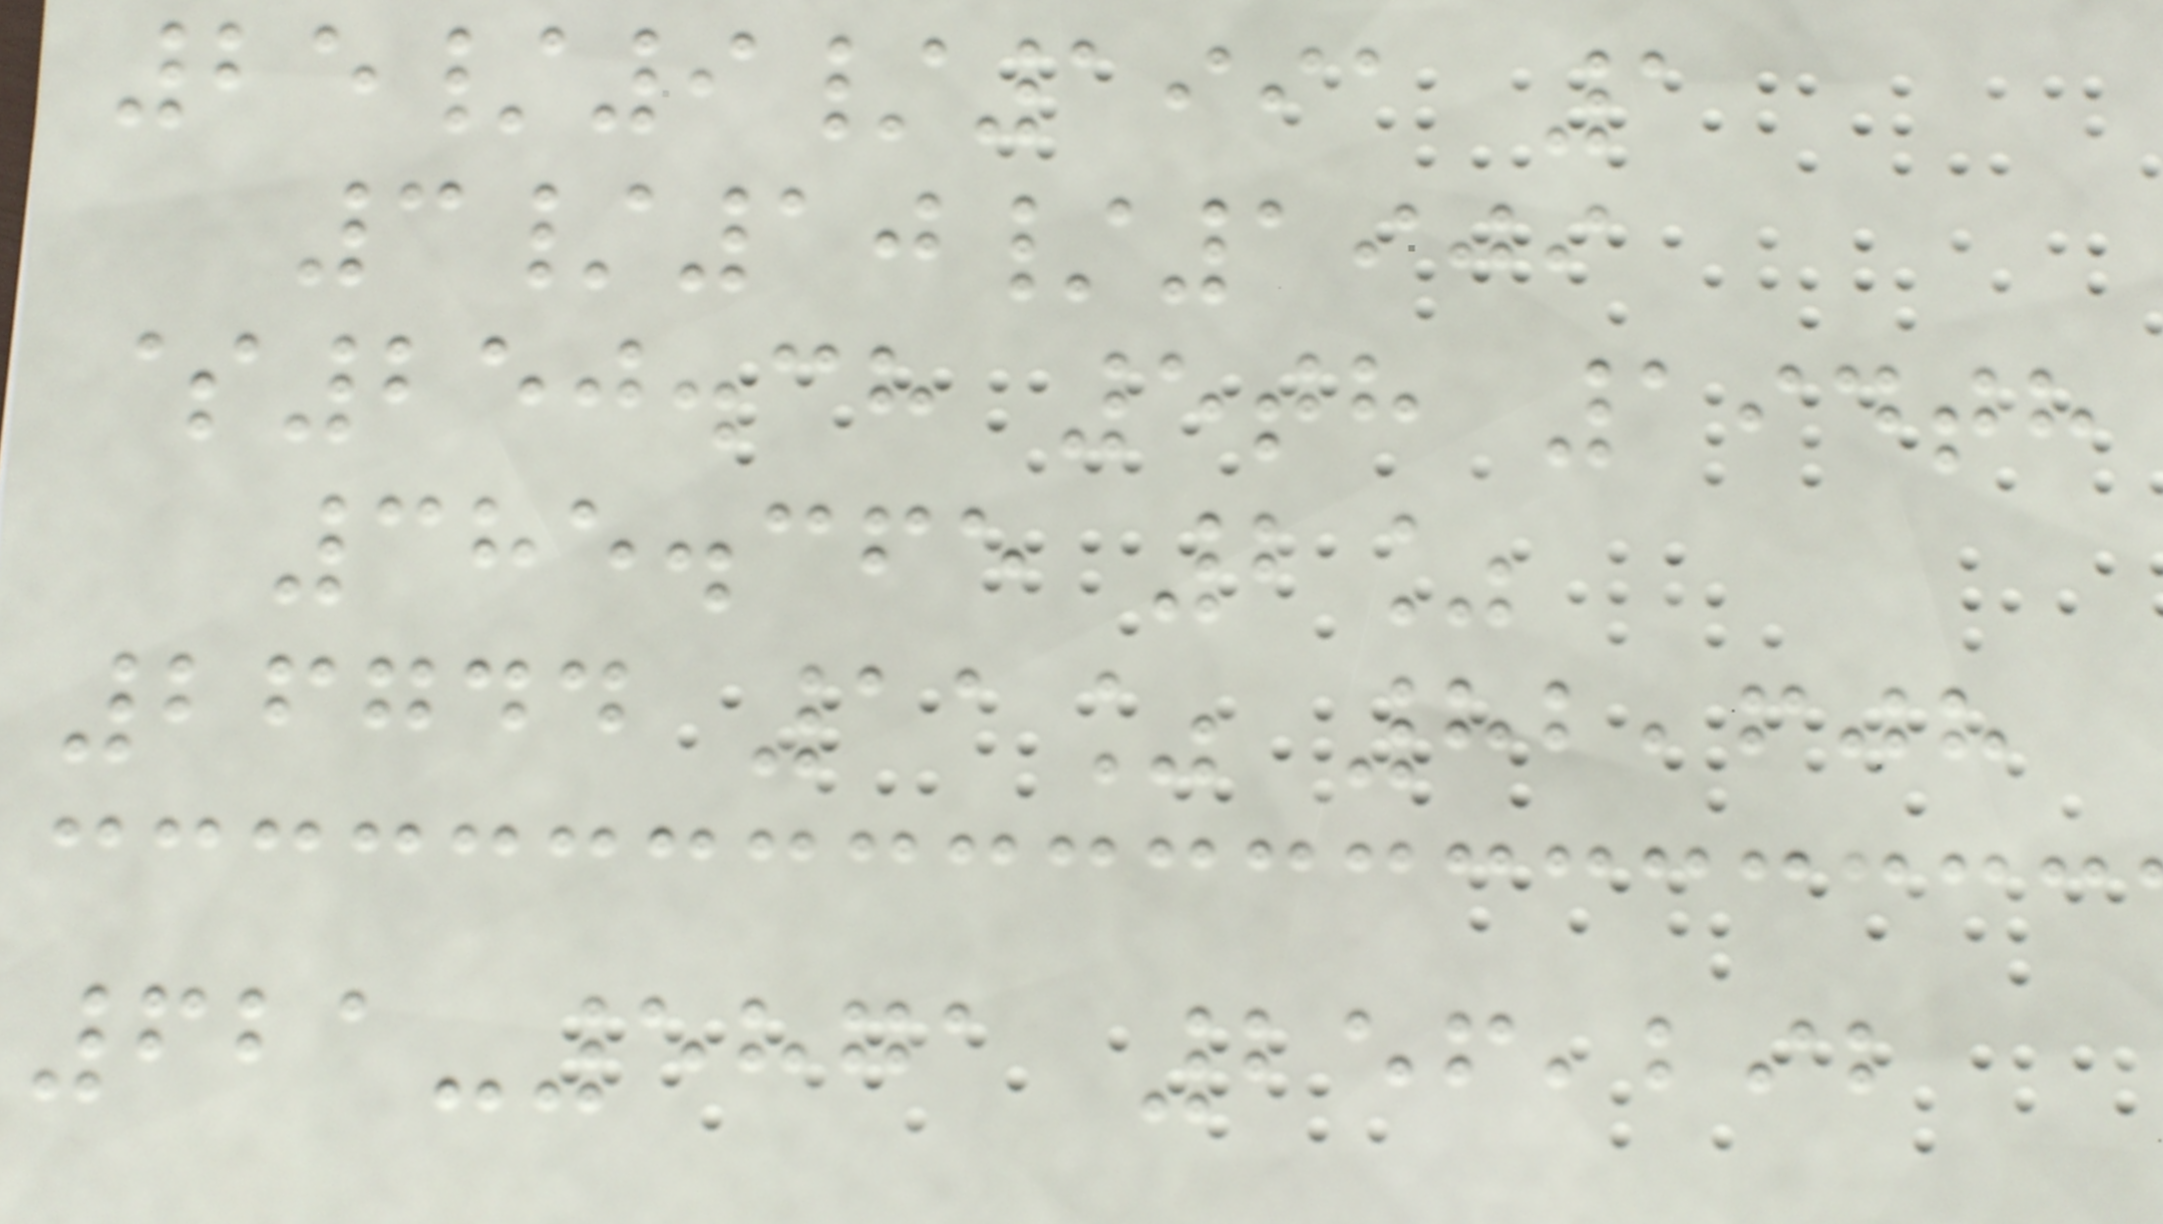25/9/1991 1
3/10/1909
$250.38 5th 194th
385.365 2%
26744 11% 82,608
621-5871 256,292
